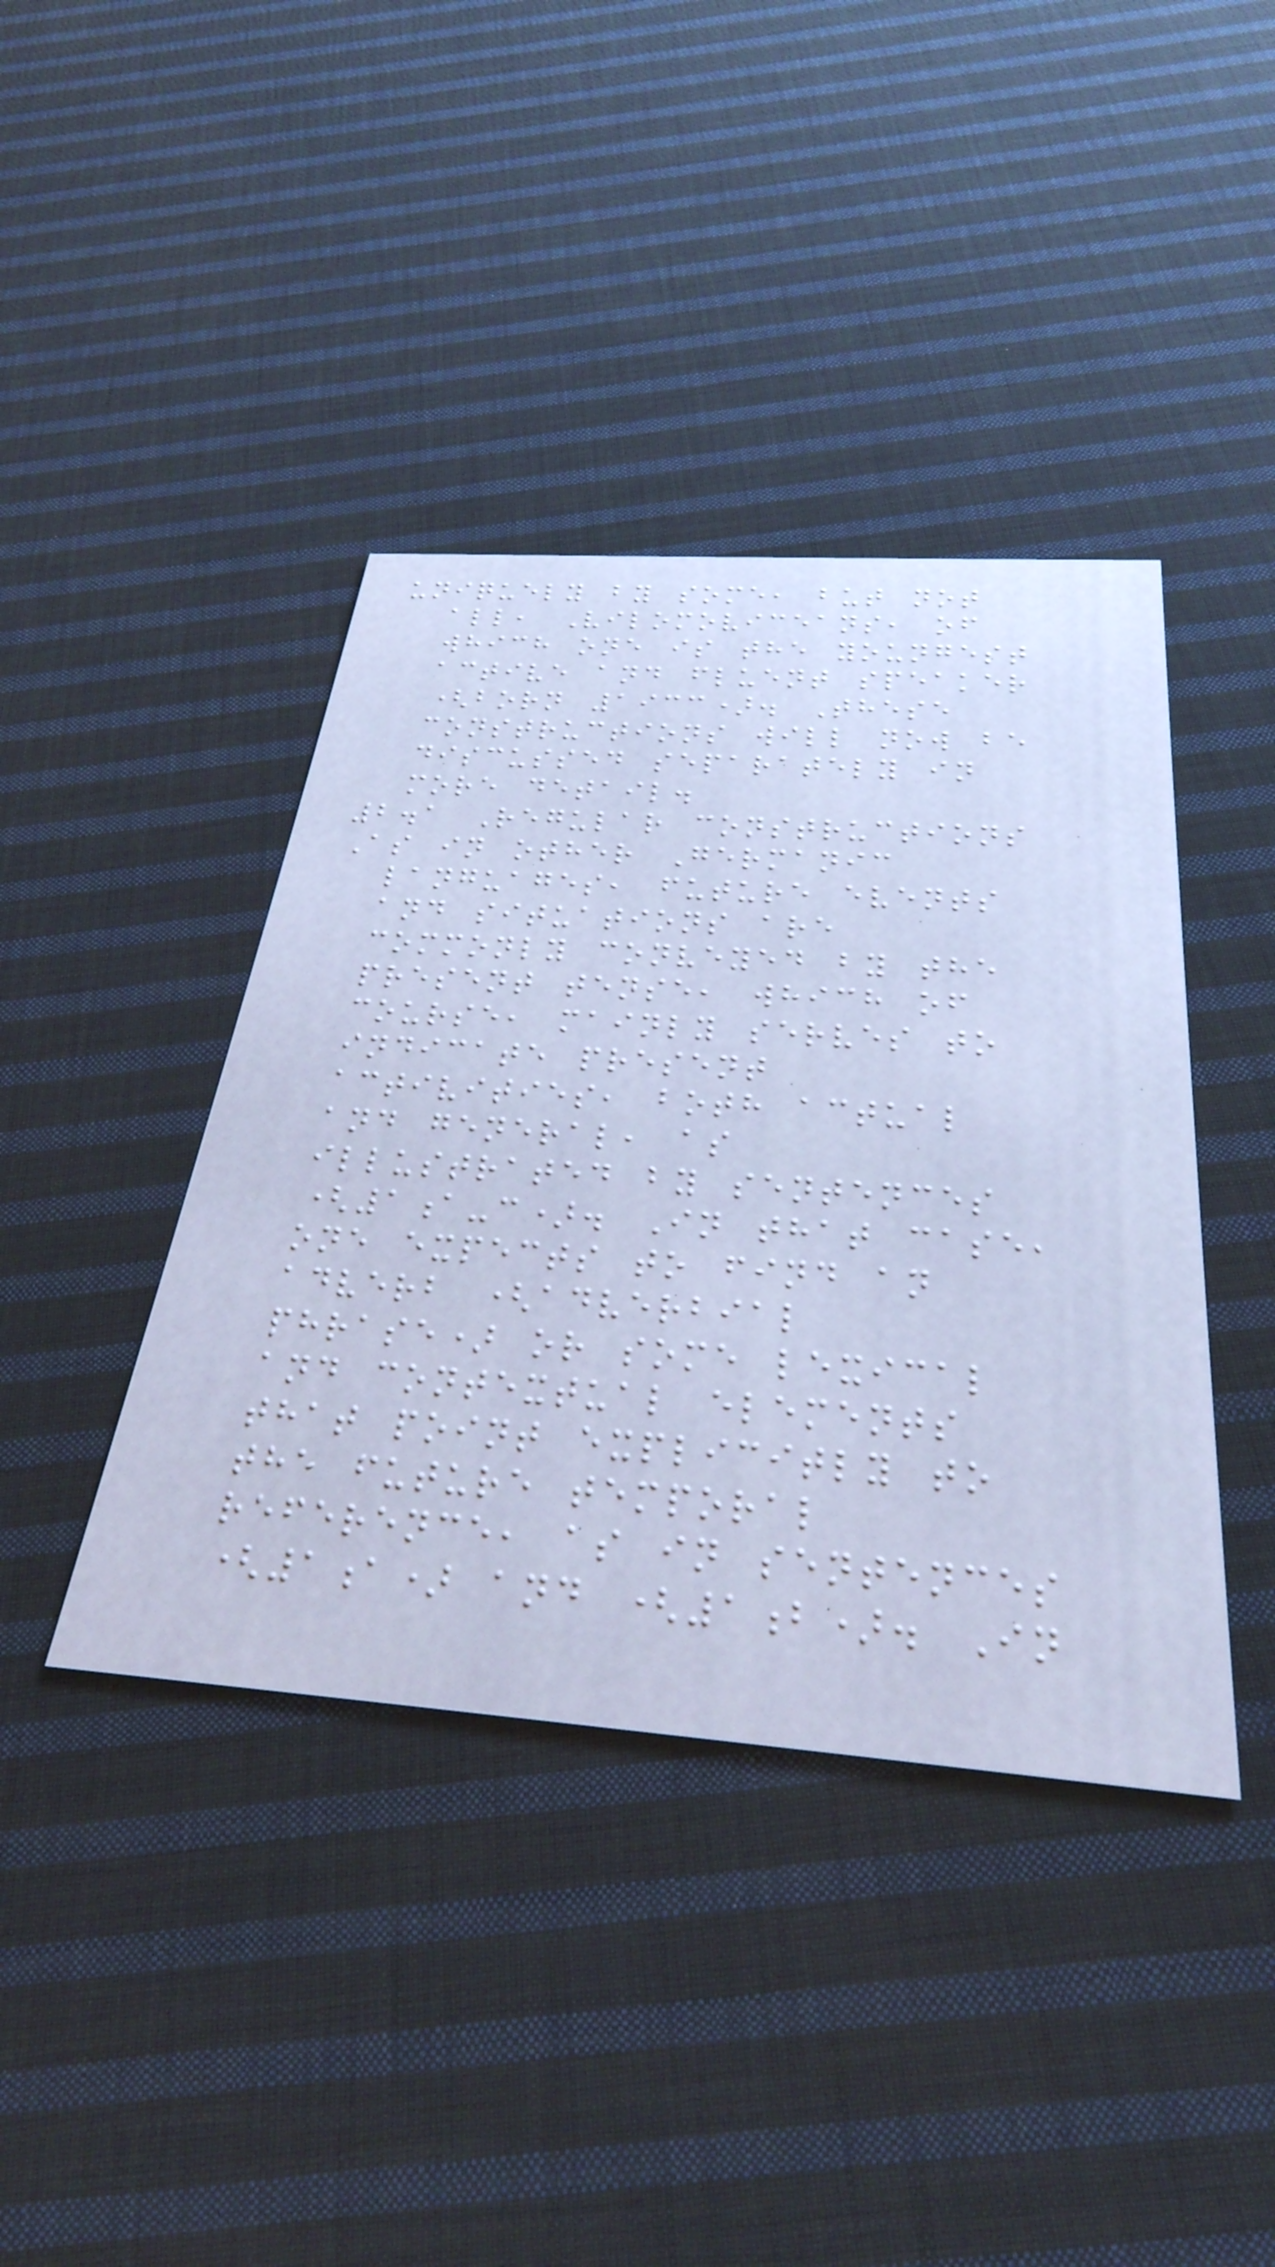uniquely by some, but not
all, Vilomoviceans, of
which one is the youngest
active and fluent speaker
(born 1933). These
constructions will now be
discussed separately in
more detail.
2.1 Regular constructions
As in other Germanic
languages, future events
and situations are
commonly conveyed by the
present tense, which of
course, mainly serves to
indicate present
activities, both actual
and general, as
illustrated by sentences
(1a-c). In that case,
one expects to find an
adverb (adverbial
phrase) or some lexical
and contextual elements
that point explicitly to
the future temporal
reference, as in sentences
(1a) and (1b). In
